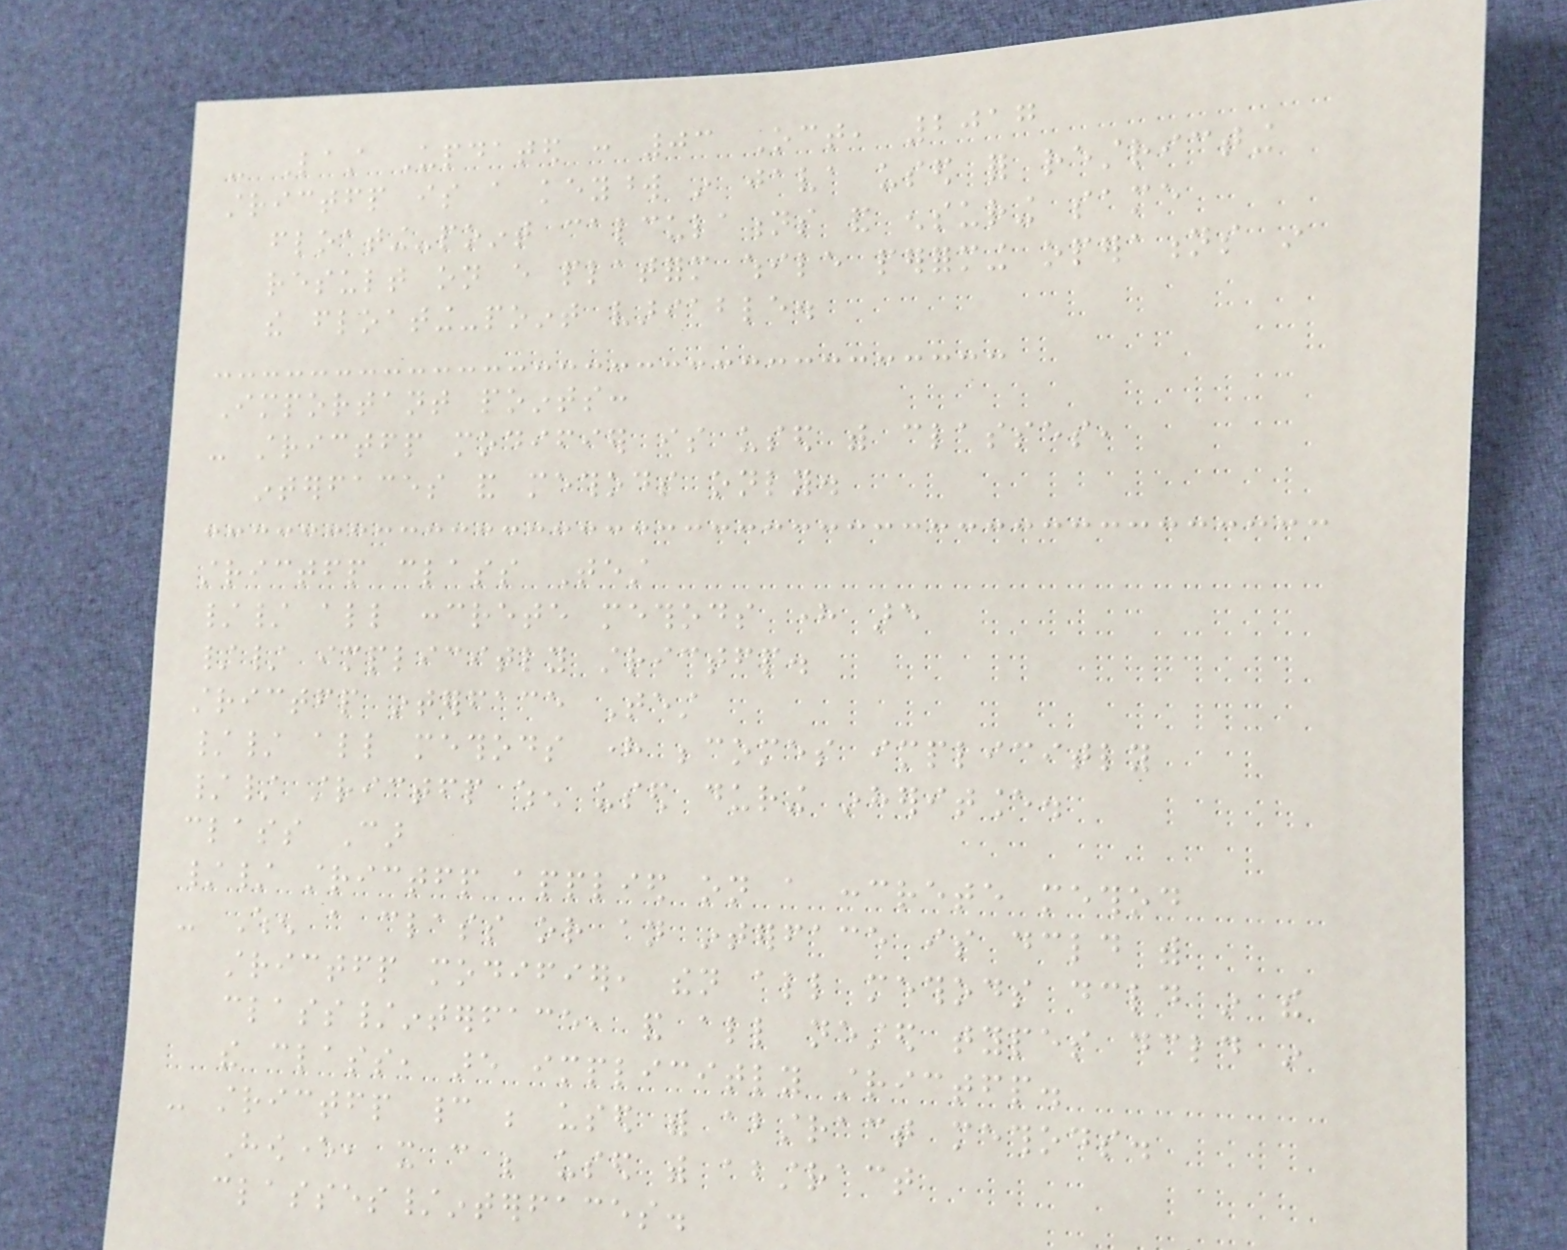- Last Updated : 03 Oct, 2017
strictfp is a keyword in java used for restricting
floating-point calculations and ensuring same
result on every platform while performing operations in
the floating-point variable.
Important points:
- strictfp modifier is used with classes,
interfaces and methods only.
strictfp class Test
// all concrete methods here are
// implicitly strictfp.
strictfp interface Test
// all methods here becomes implicitly
// strictfp when used during inheritance.
class Car
// strictfp applied on a concrete method
- When a class or an interface is declared with
strictfp modifier, then all methods declared in the
class/interface, and all nested types declared in
the class, are implicitly strictfp.
- strictfp cannot be used with abstract methods.
However, it can be used with abstract
classes/interfaces.
